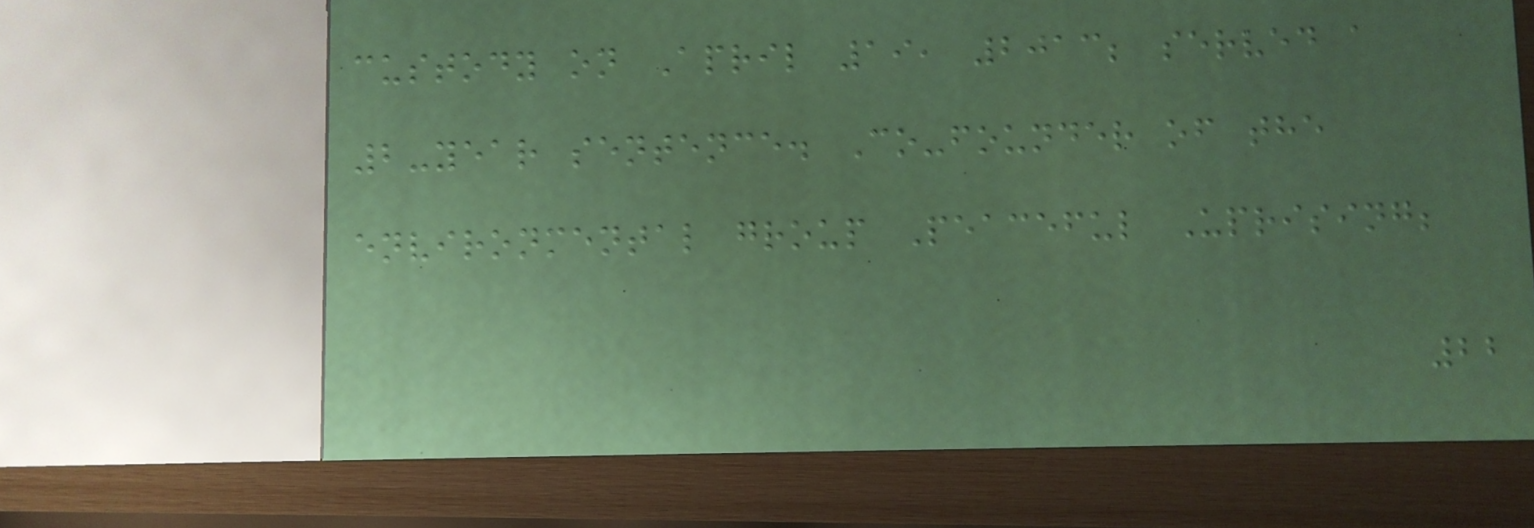custody on April 19, 2013; served a
2-year sentence. Co-founder of the
environmental group Peaceful Uprising;
22
